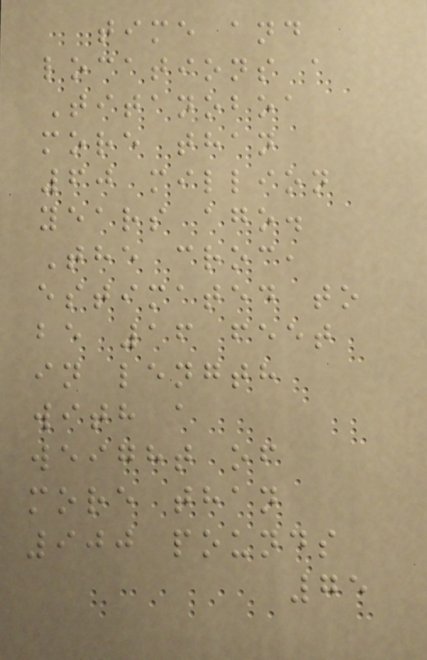time and
locations a
Titanoboa
more than
60 million
years ago.
The croc,
estimated to
be 16 feet
in length
with a
weight of
more than
900 pounds
75
